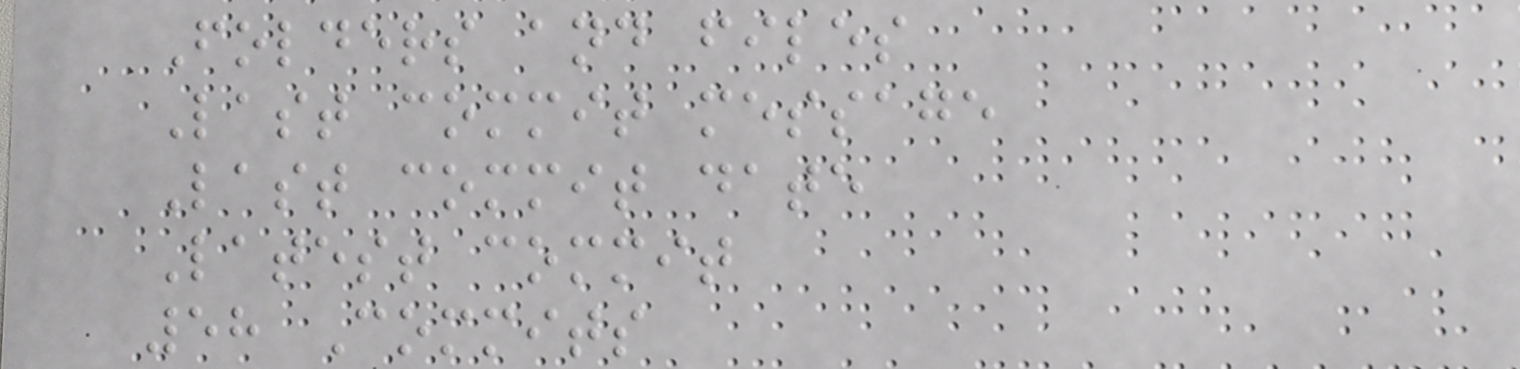Folders and files
Last commit message
Last commit date
Latest commit
58 Commits
